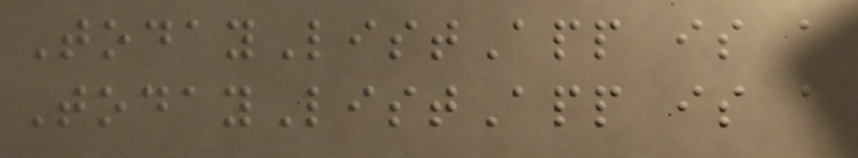TodayListApp is a
TodayListApp is a
